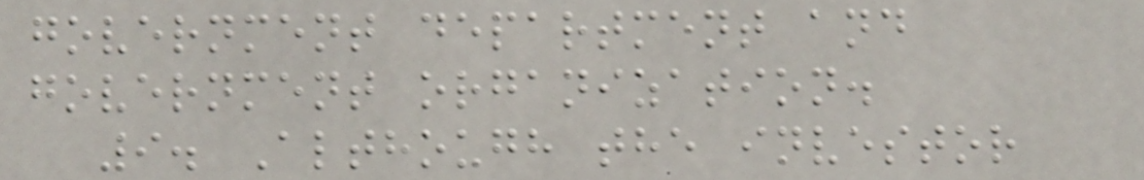government department and
government organization.
9. Although the investor
